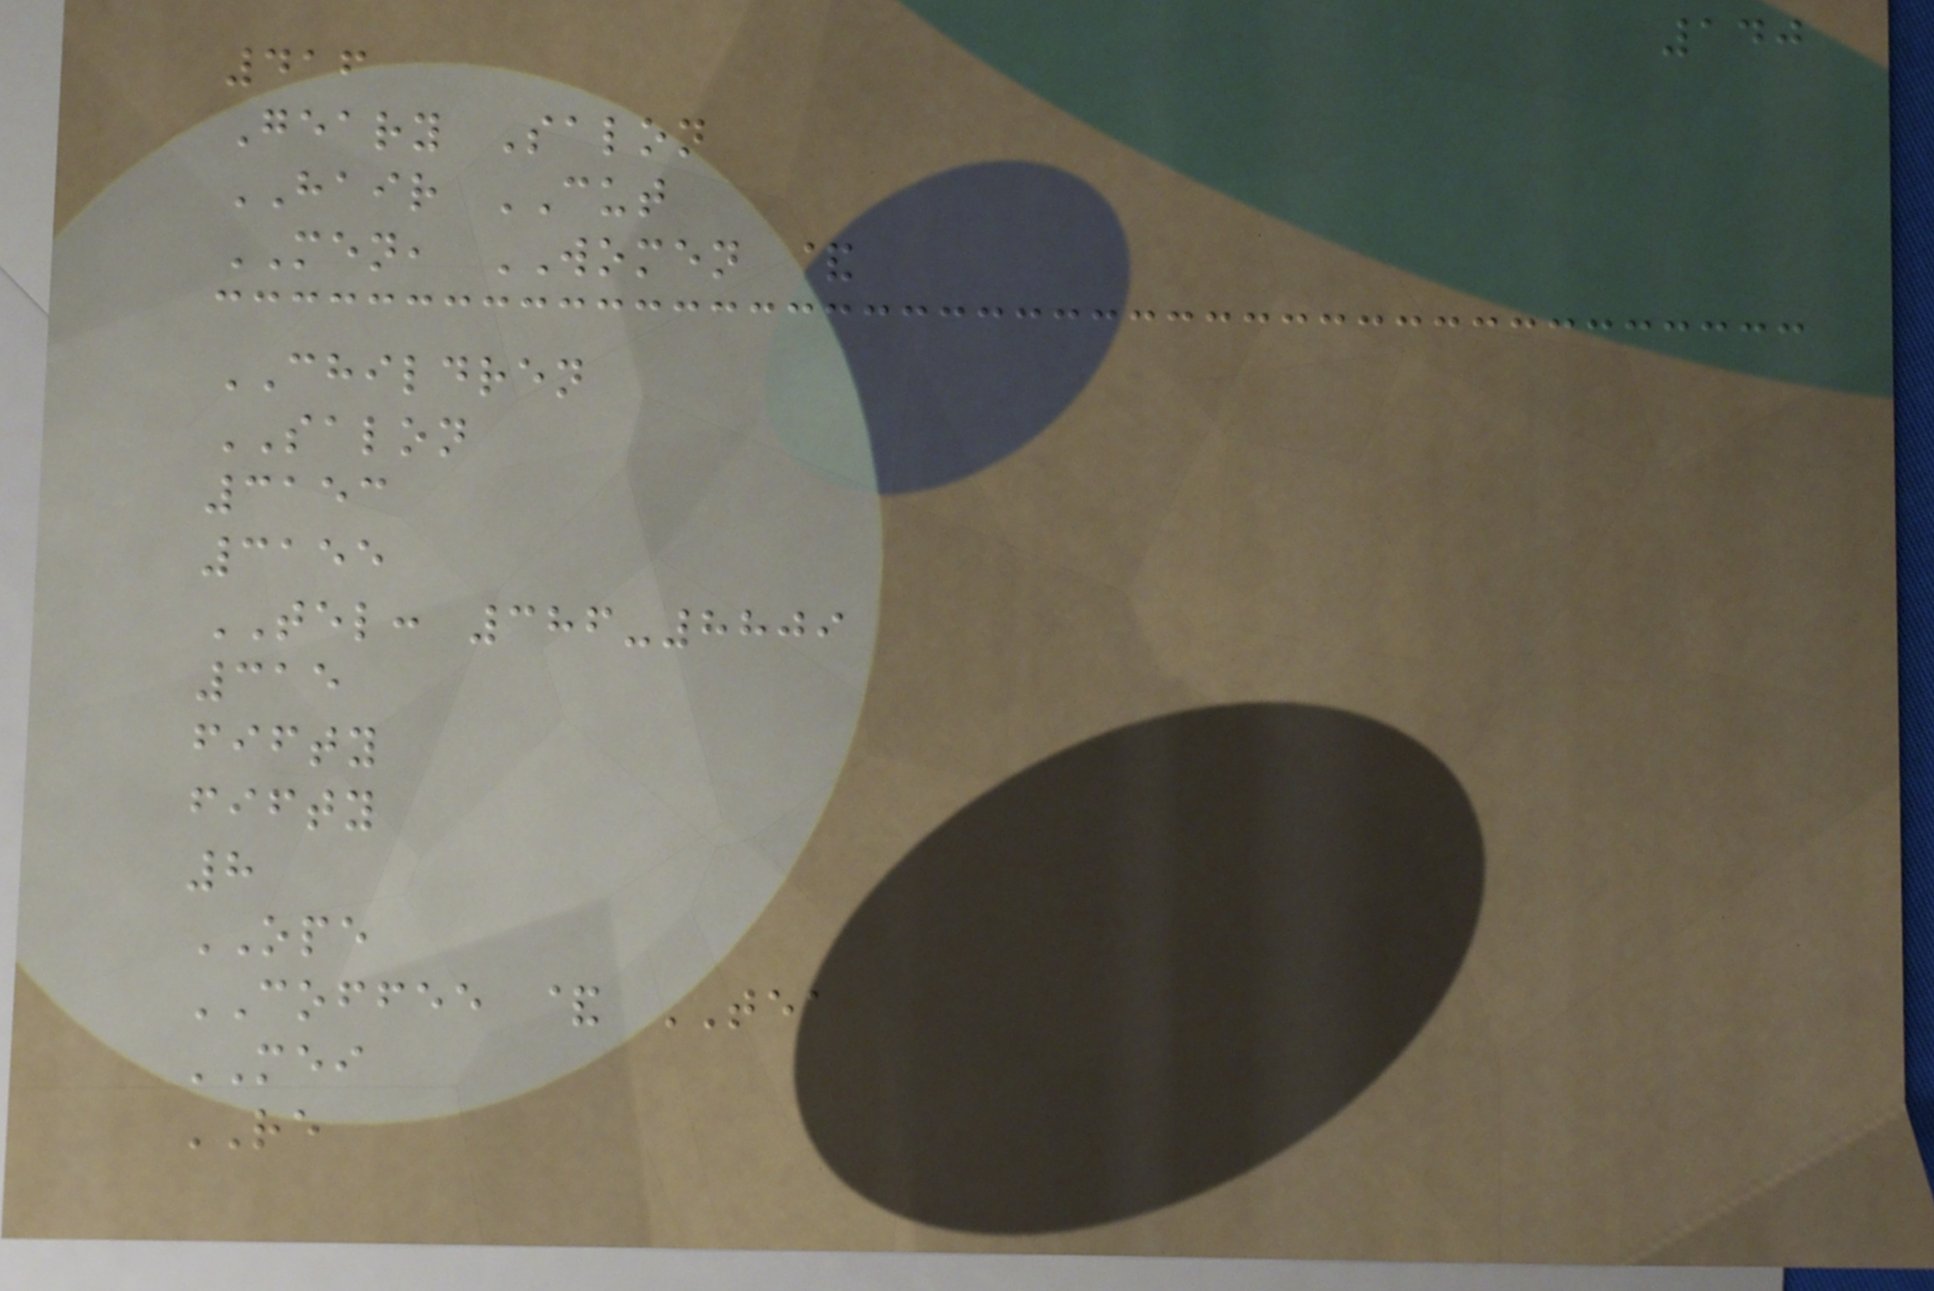140
416
Geary Salon
HAIR CUT
MEN, WOMEN &
CHILDREN
SALON
3153
3155
TEL: 386-8809
315
fifty
fifty
8
OPE
COFFEE & TEA
MEI
RE
